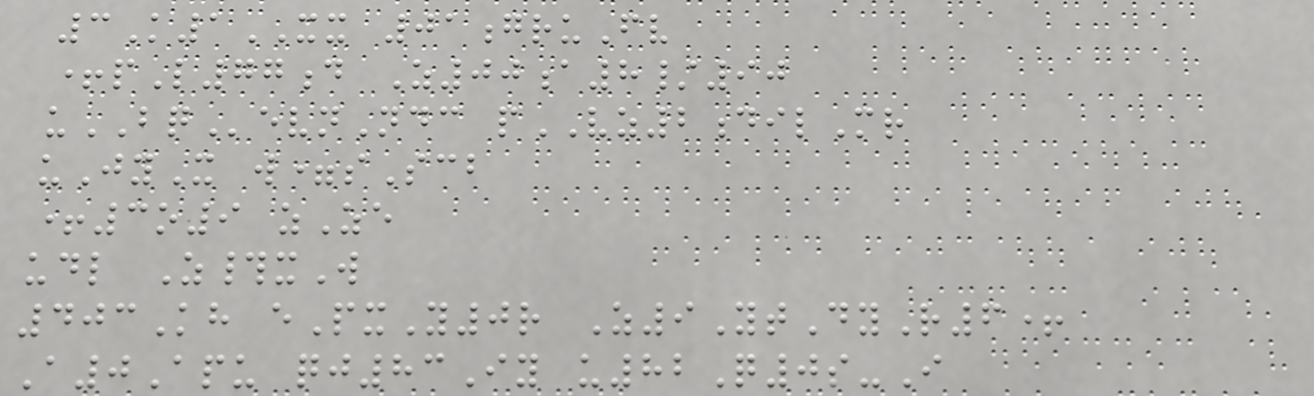3K1XX 01gruFv
+pL77d Z00a8/90
uBQevnNdc pVZ2dilMr
uJyX w=sScb
+3o9 zZe
udl Z#xW
403Kh ePxY0r Z9YtDyR6+
A0Apu qj83Iy u82Q0s-I
